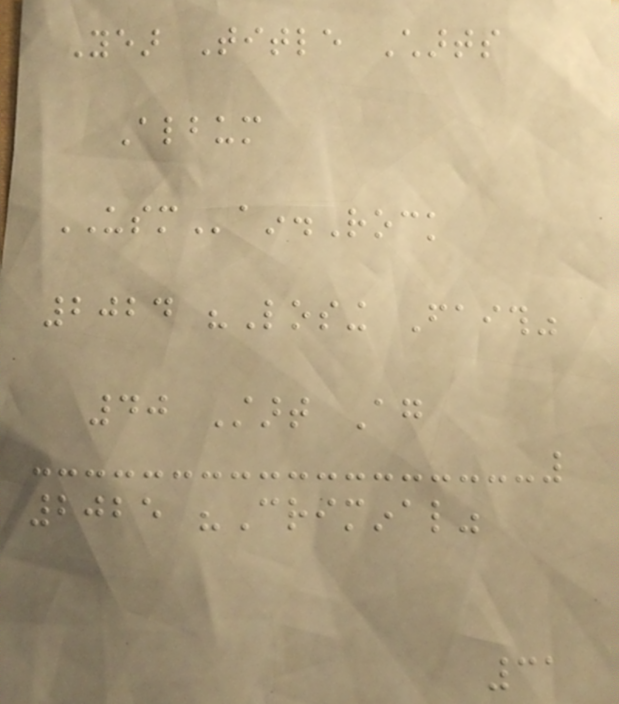Year Title Charts
Album
USMain.Rock
2024 "Losing Faith"
40 Start Again
2025 "Criminal"
31
